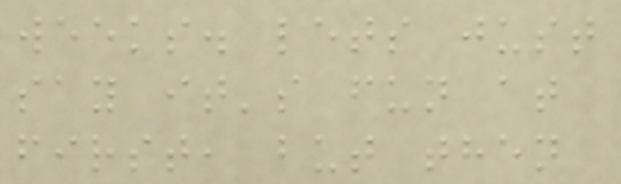weeks. lets just
say it's fun at
first, but then
